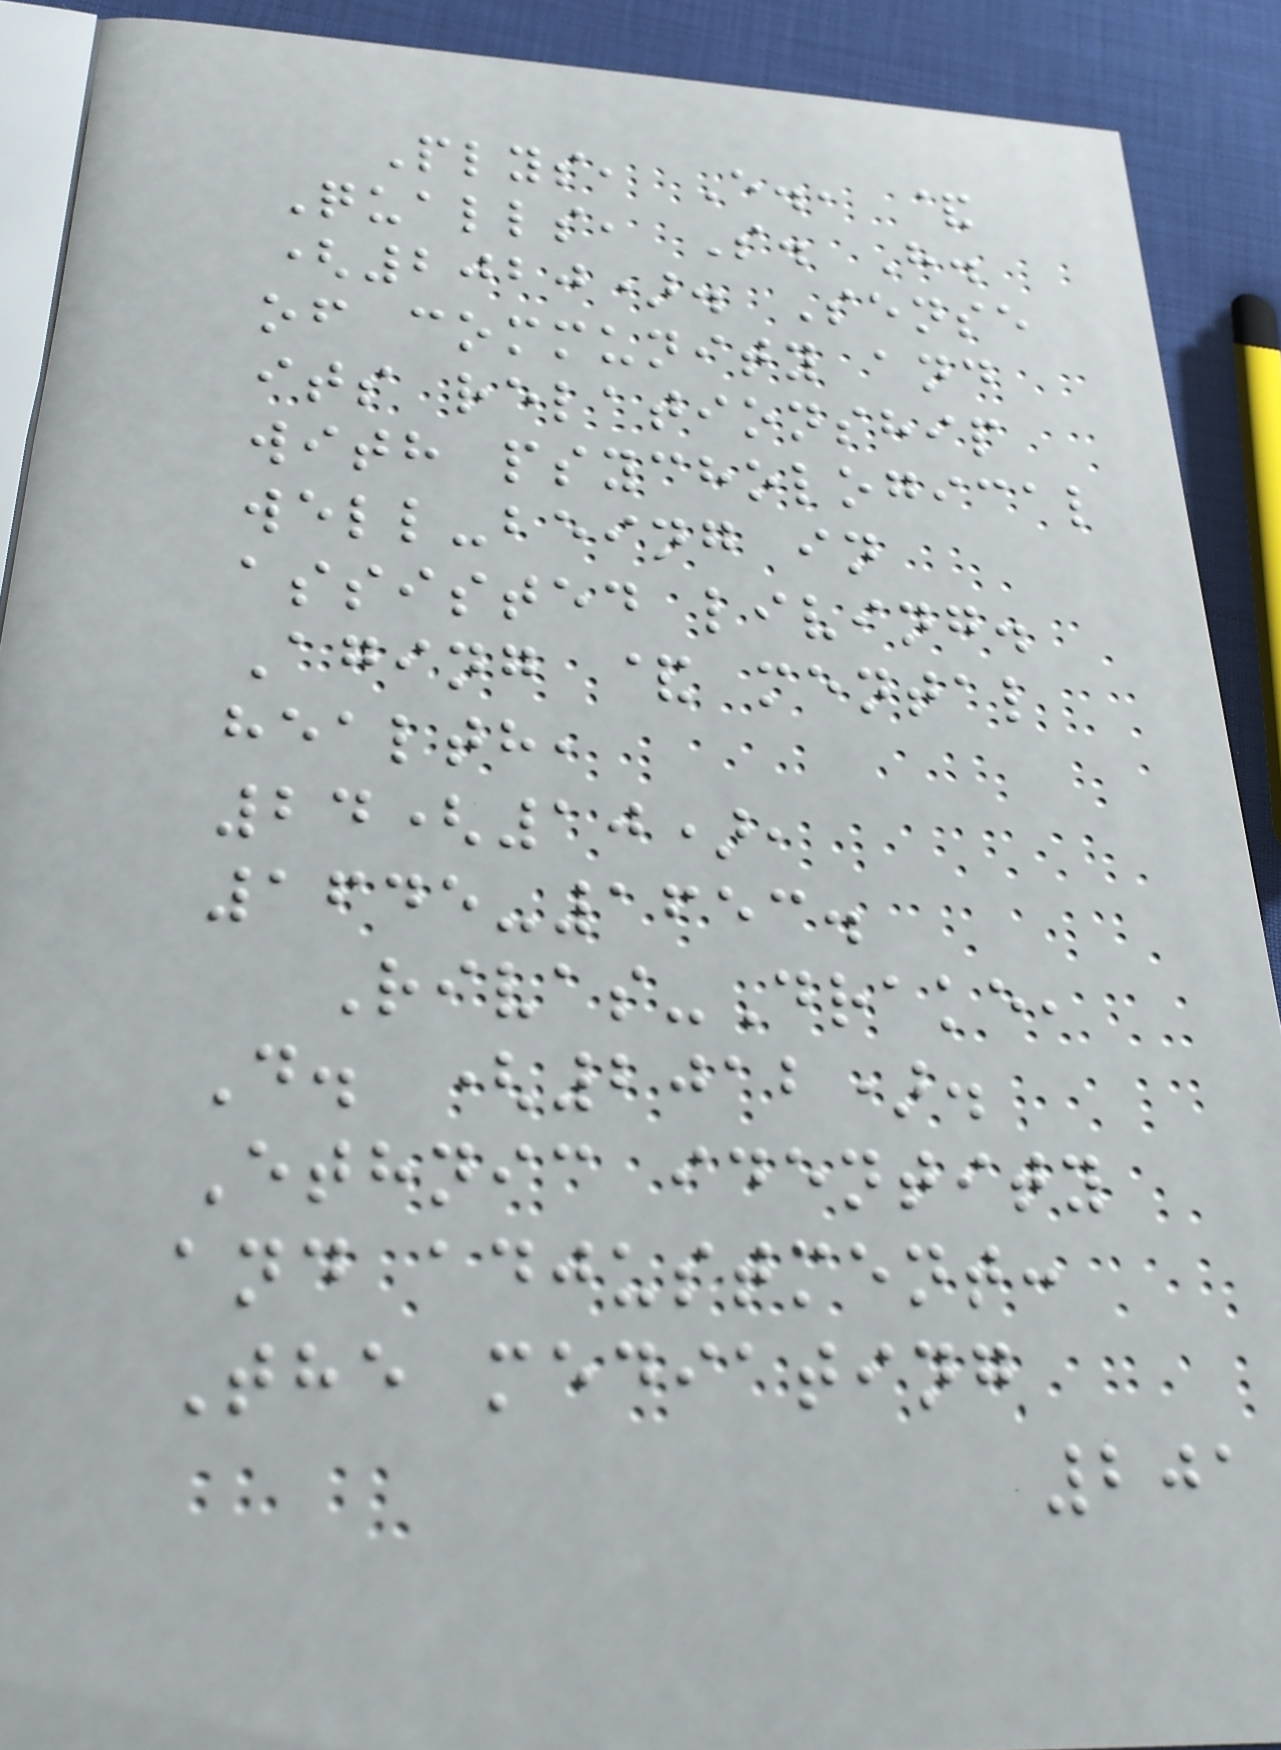Plys, E., &
Qualls, S. H.
(2020). Sense
of community and
its relationship
with psychological
well-being in
assisted living.
Aging & mental
health,
24(10),
1645-1653.
Rivas-Drake,
D. (2012).
Ethnic identity
and adjustment:
The mediating
201
